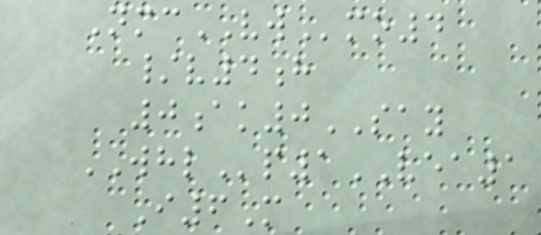NmcVWmo4
/v4h
0ak0SAY
WHLp1VEA1
I6M
